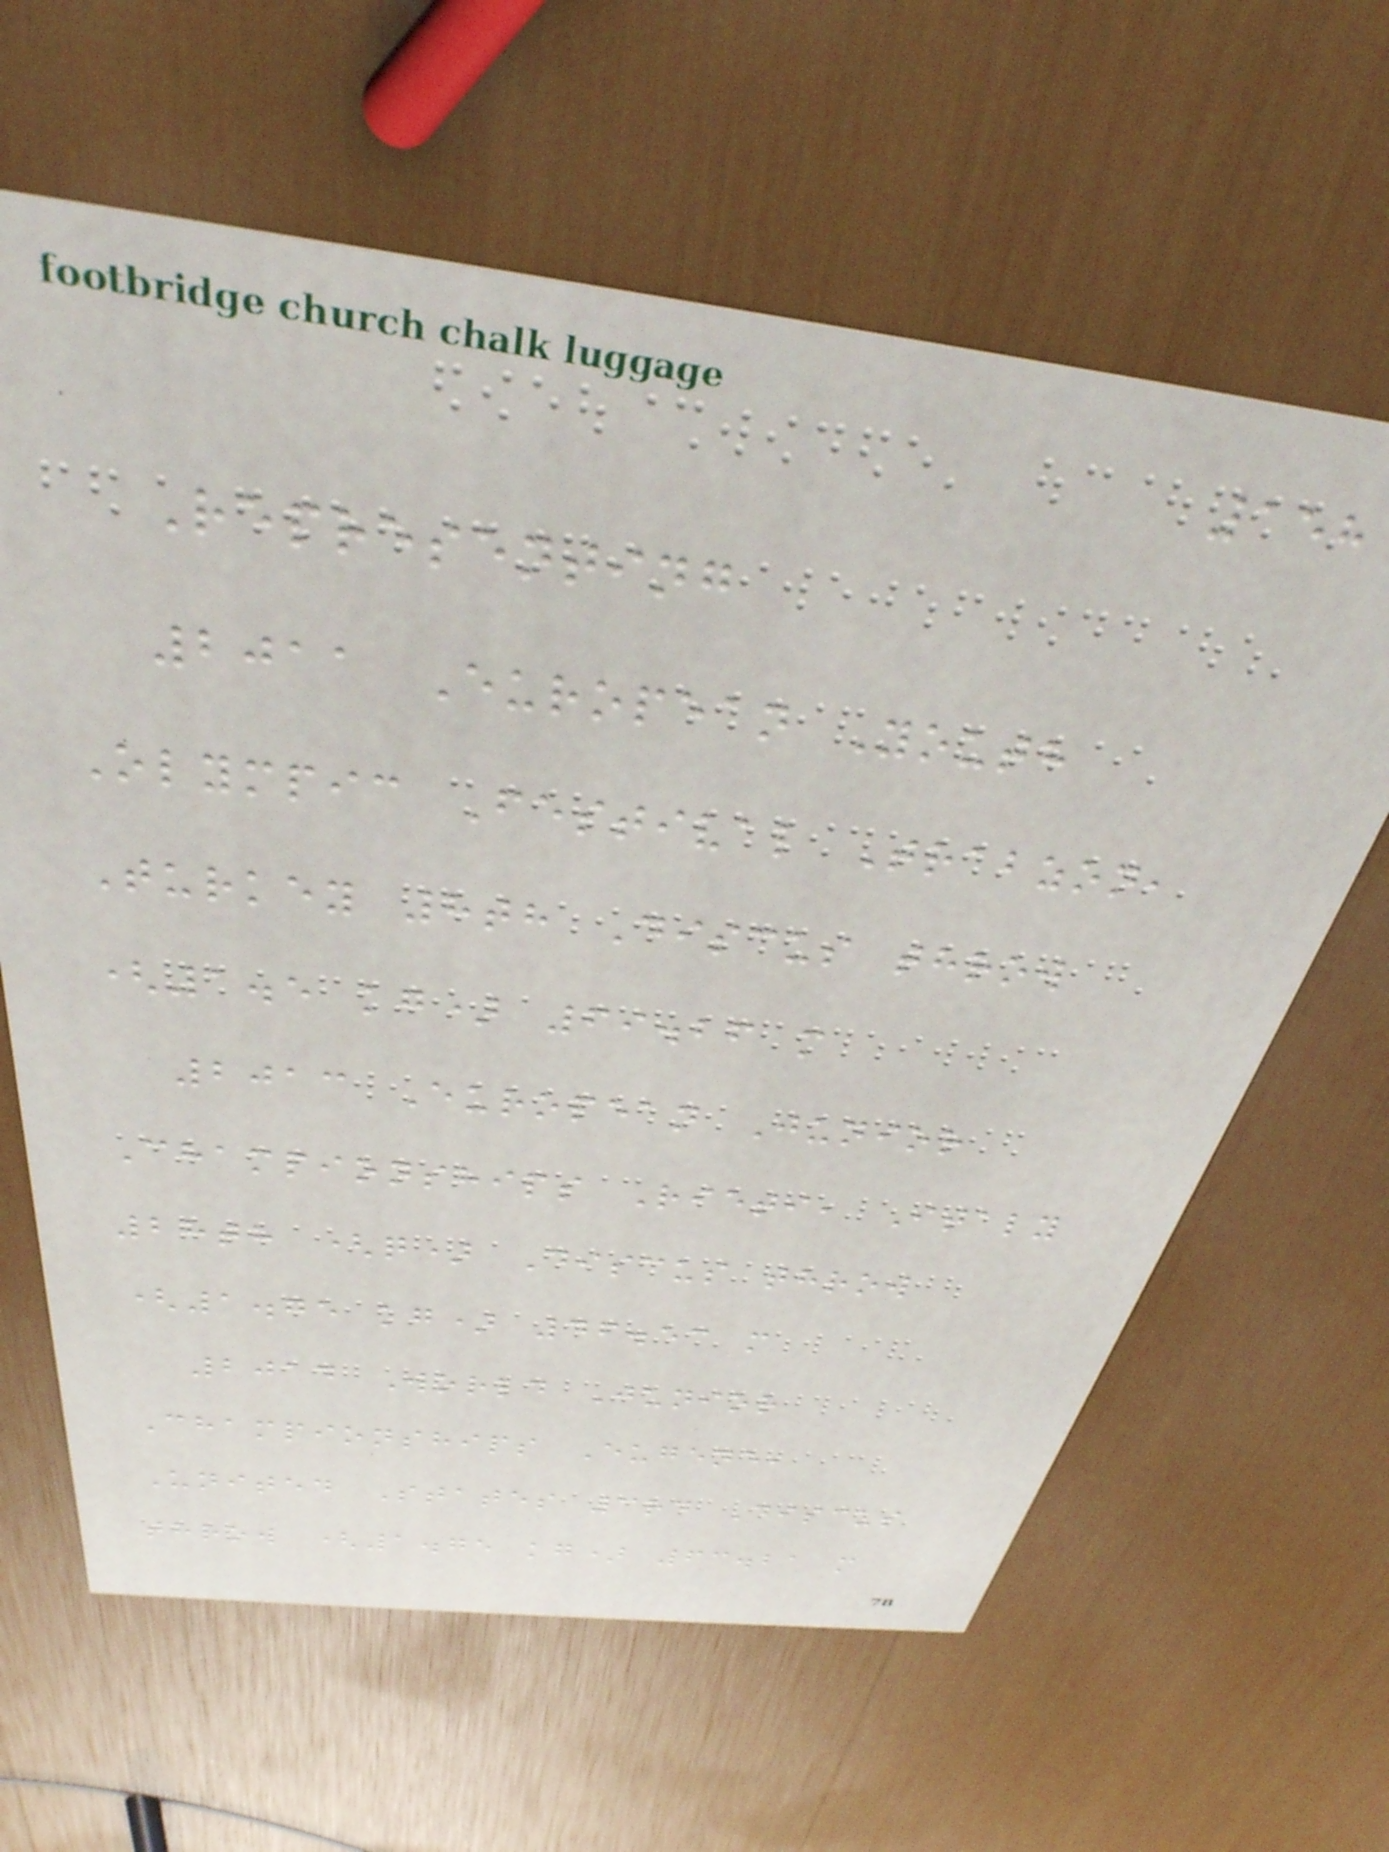158
Representing
2011 European Youth
Olympic Festival Trabzon,
Turkey 8th Discus throw
(1.5 kg) 69.26 m
2013 European Junior
Championships Rieti, Italy
28th (q) Discus throw
(1.75 kg) 46.53 m
2014 World Junior
Championships Eugene,
United States 3rd Discus
throw (1.75 kg) 63.21 m
